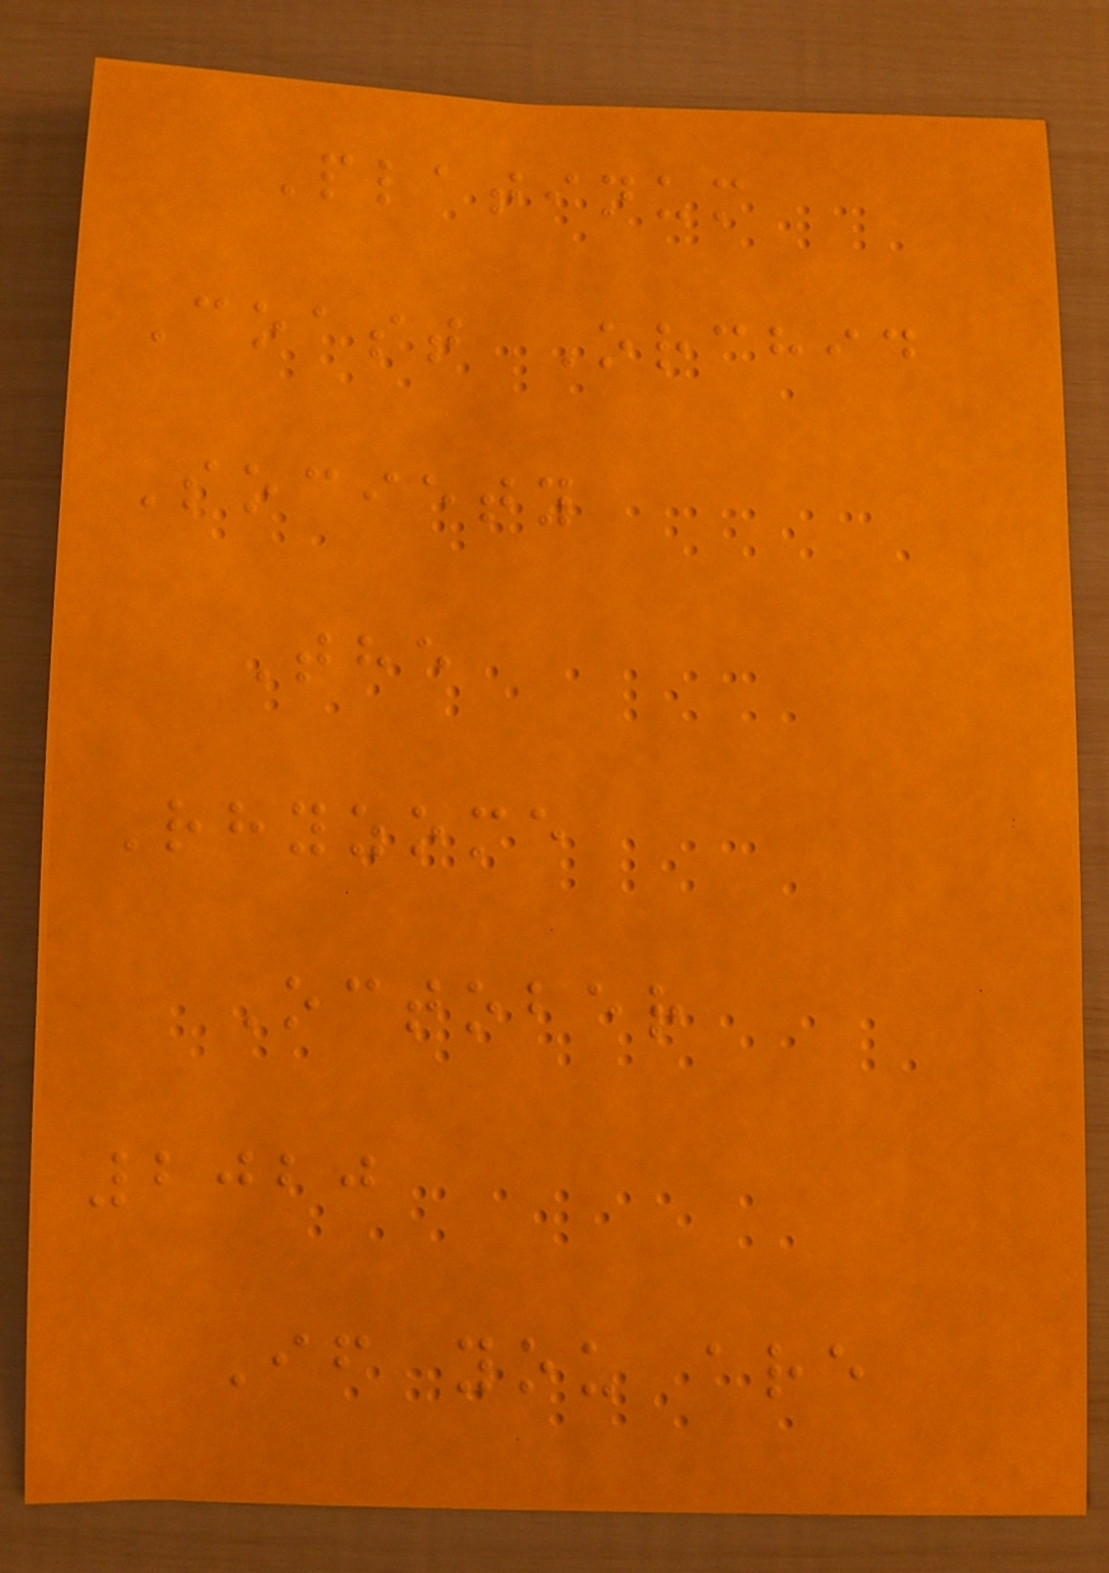Platinum
Coast Orchid
Society
The
Rhyzome
October
2020
If you are
